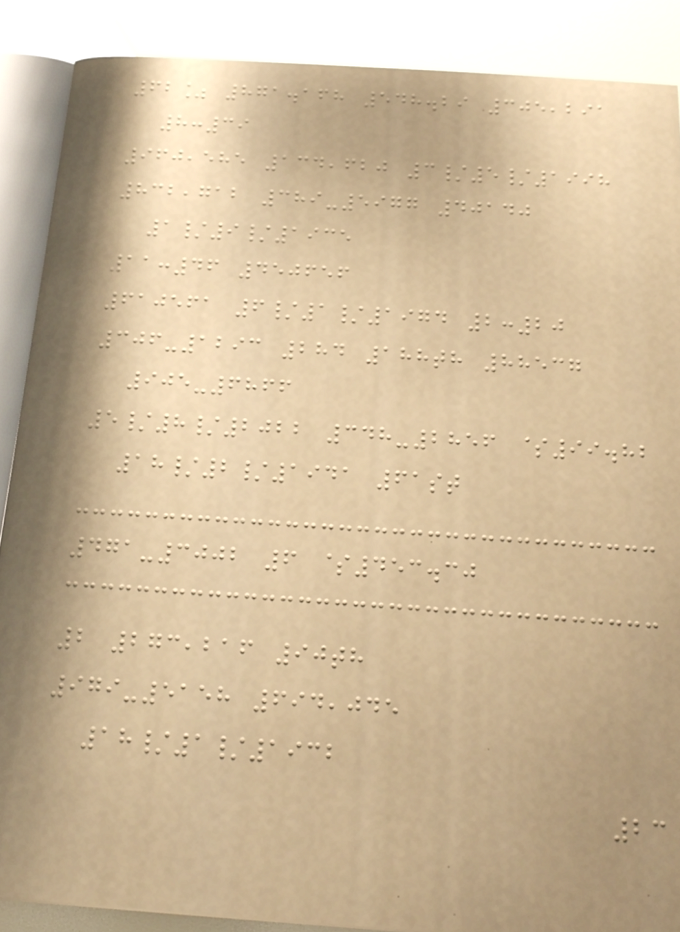62% 871.168 548.29 305,291
8:39
960,585 134,620 3/5/1998
832,712 389-5977 40140
1/9/1935
11:46 450656
610561 6/1/1974 2:20
306-1293 284 188th 88537
905-6866
5/8/2022 348-2856 $99.82
18/2/1941 61st
471-3002 6 $453.30
2 273,216 90th
979-5158 694,045
18/1/1932
23
